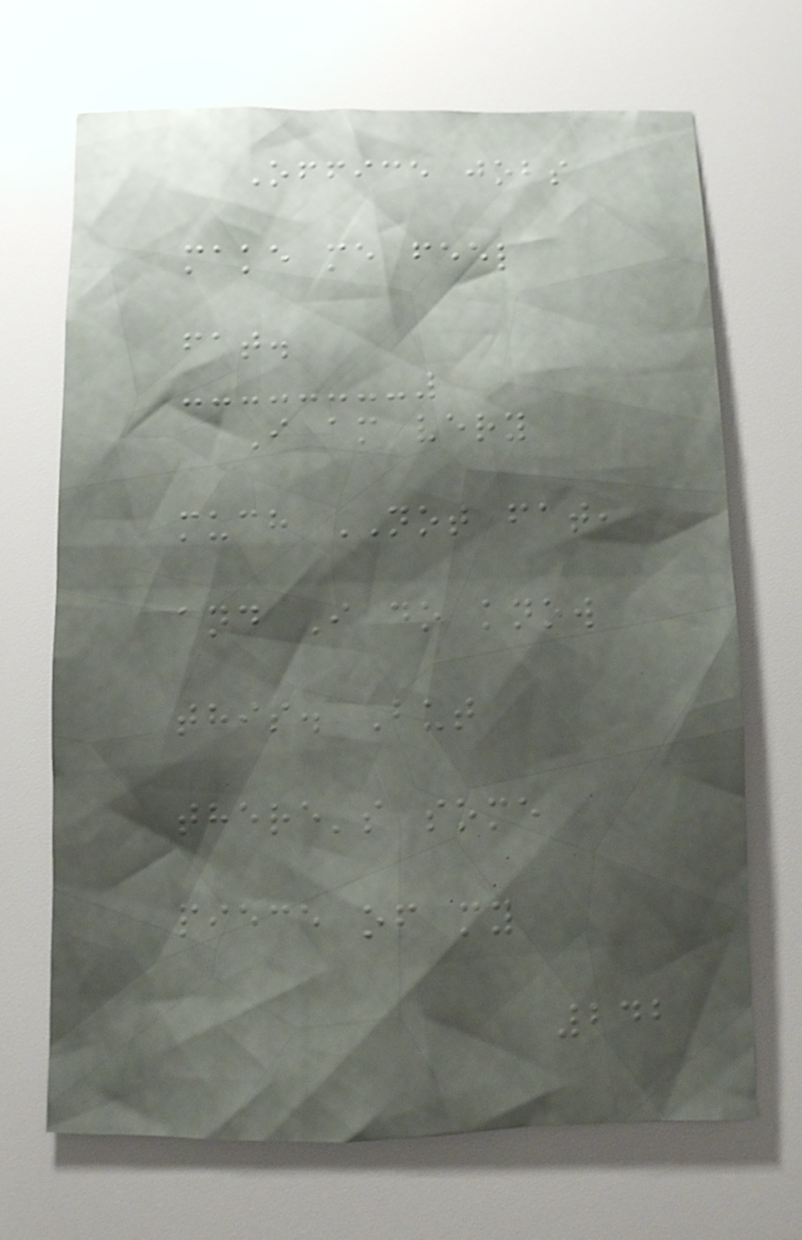Office jobs
make me feel
fat.
I am very
much NOT fat,
and I do know
this. But
there's some
piece of my
242
